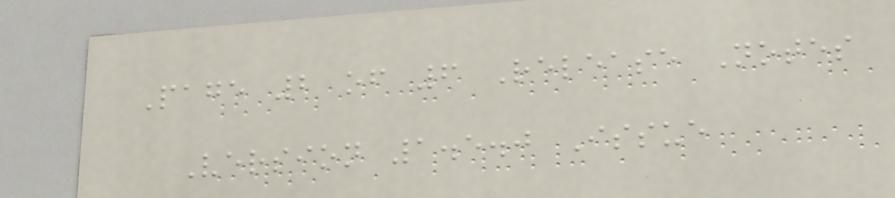Page 2 of 6 Release Notes
Version 1.5.0 Issue
